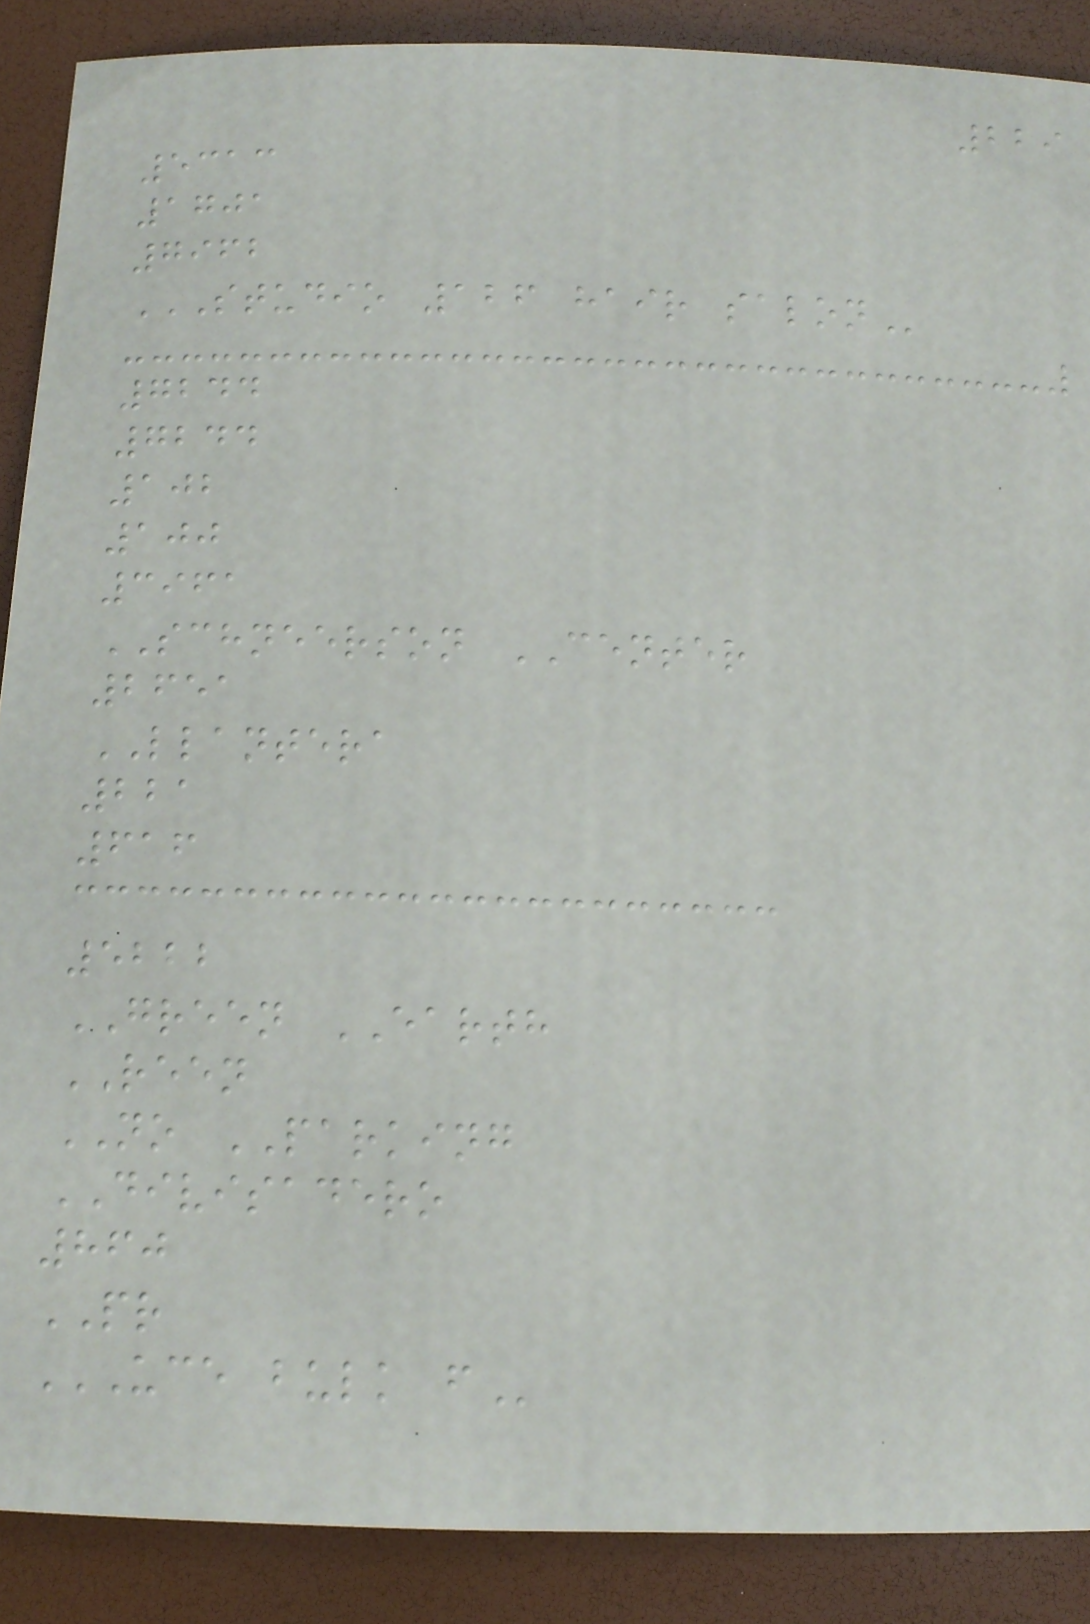229
5313
1701
7962
STUDIO 126 HAIR SALON
7244
7244
102
100
3961
SCHNEERSON CENTER
2651
LLANTERA
221
616
5222
GREEN EARTH
REEN
NO PARKING
DIVISADERO
860
PR
UCE BULK F
